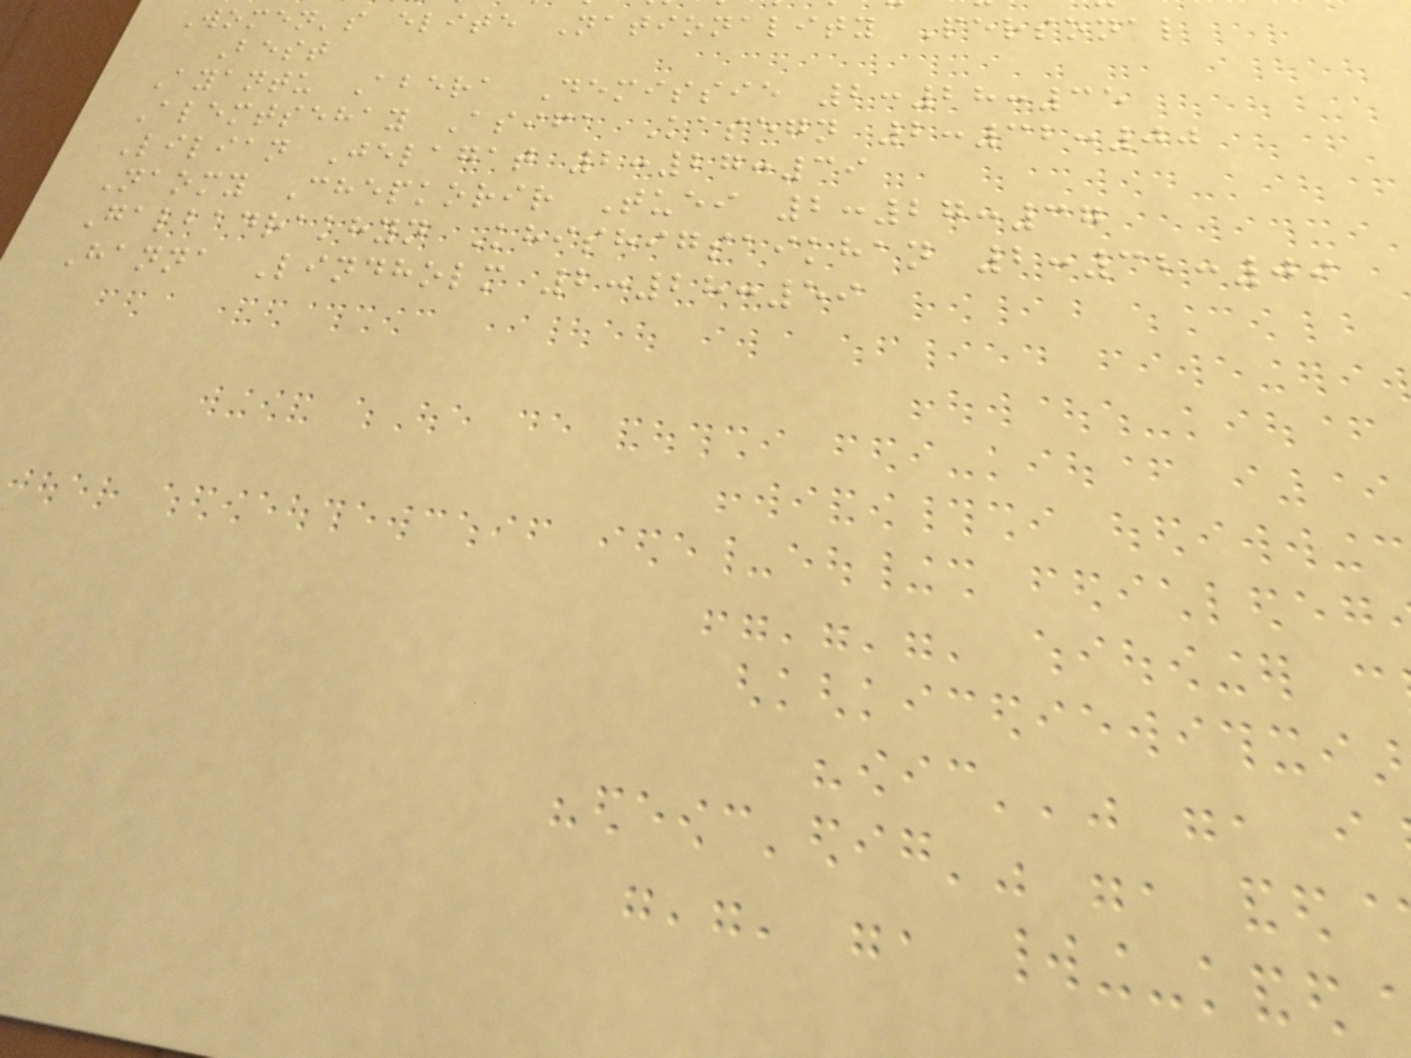Women's elite Nationality Personal
Best
Ayantu Abera Demissie 2:28:35
Alemtsehay Asifa Kasegn 2:32:00
Lilian Jelagat 2:27:39
Naomy Chepkorir Tuei 2:27:37
Galbadrakhyn Khishigsaikhan 2:32:09
Hanna Lindholm 2:28:59
